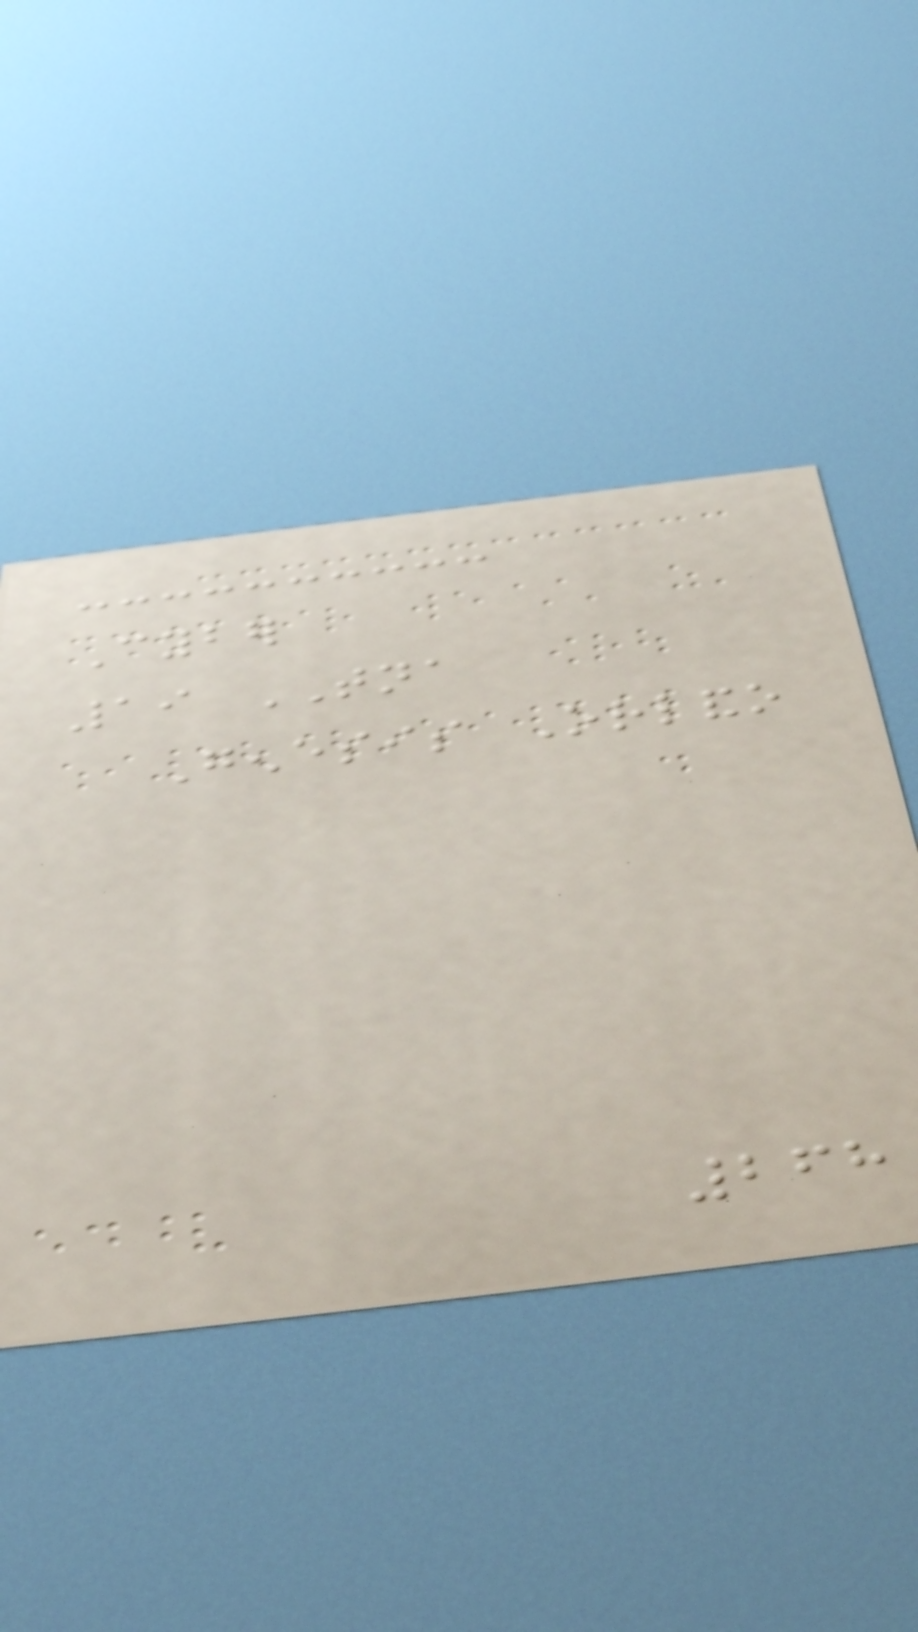Cyber
19 TNA
Genesis Orlando
268
